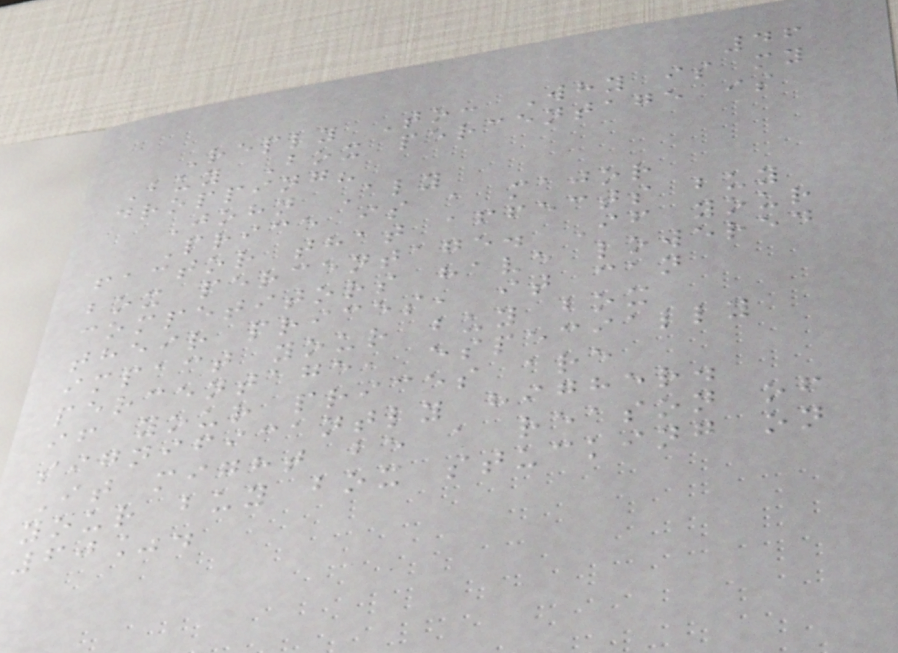46
Reply To: Why is my
Buy Box percentage is
dropping?
John Aly
Price is a major
factor that affects buy
box percentage. If your
competitors have lowered
their prices, it can
impact your buy box
percentage, especially
if your prices are
significantly higher.
It might be a reason of
your buy box stucking on
60%.
